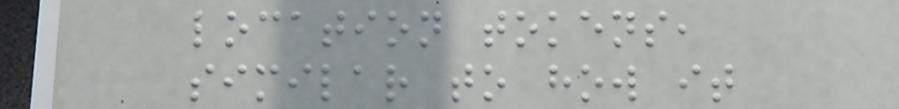location tokens,
similar to how it
